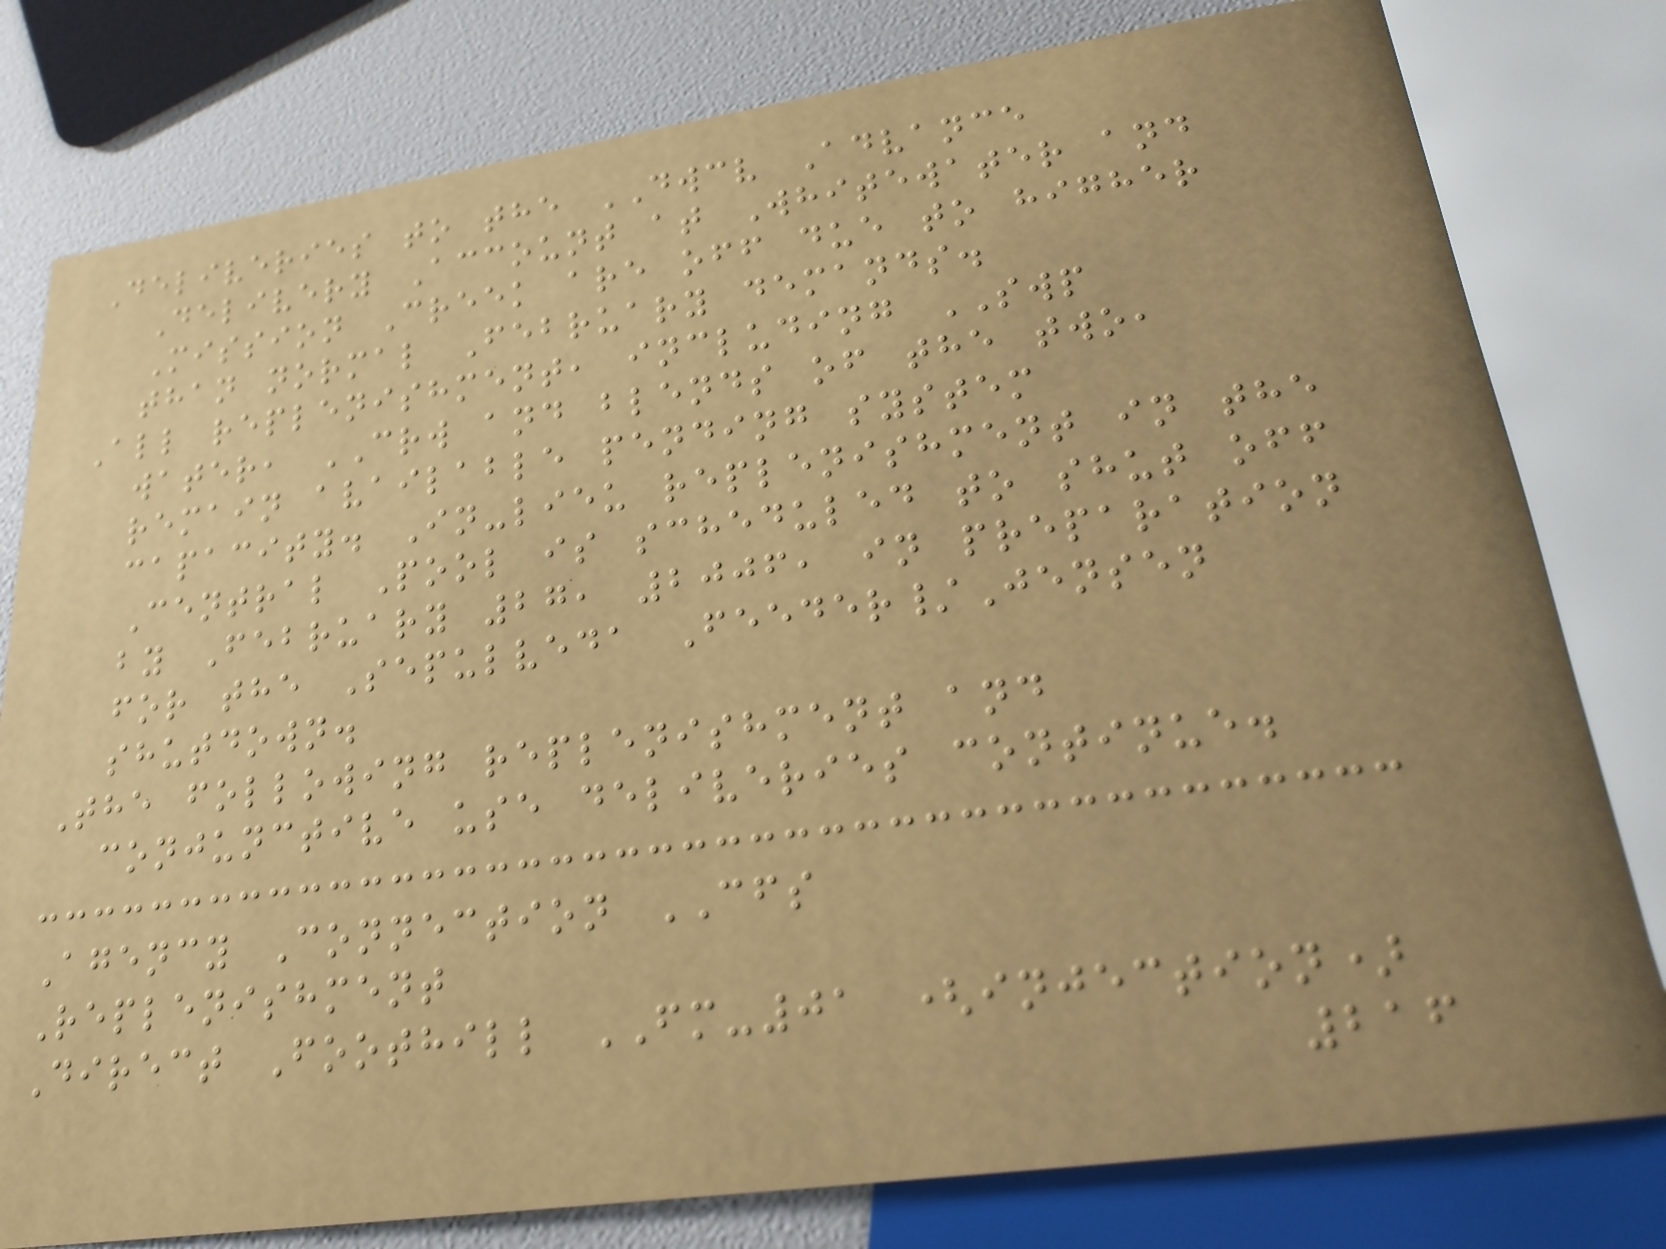Deliveries to the DWCV Advance
Delivery Account at Whitewater and
Mission Creek are off due to higher
than normal February demands.
All replenishment, including SWP
water, CRW and blends of the two,
remain available pending system
capacity. In-lieu replenishment in the
Central Pool is scheduled to shut off
by February 27, 2006, in preparation
for the Sepulveda Feeder/Jensen
shutdown.
The following replenishment and
conjunctive use deliveries continue.
Agency Connection CFS
Replenishment
Direct Foothill FM-01 (injection)
216
